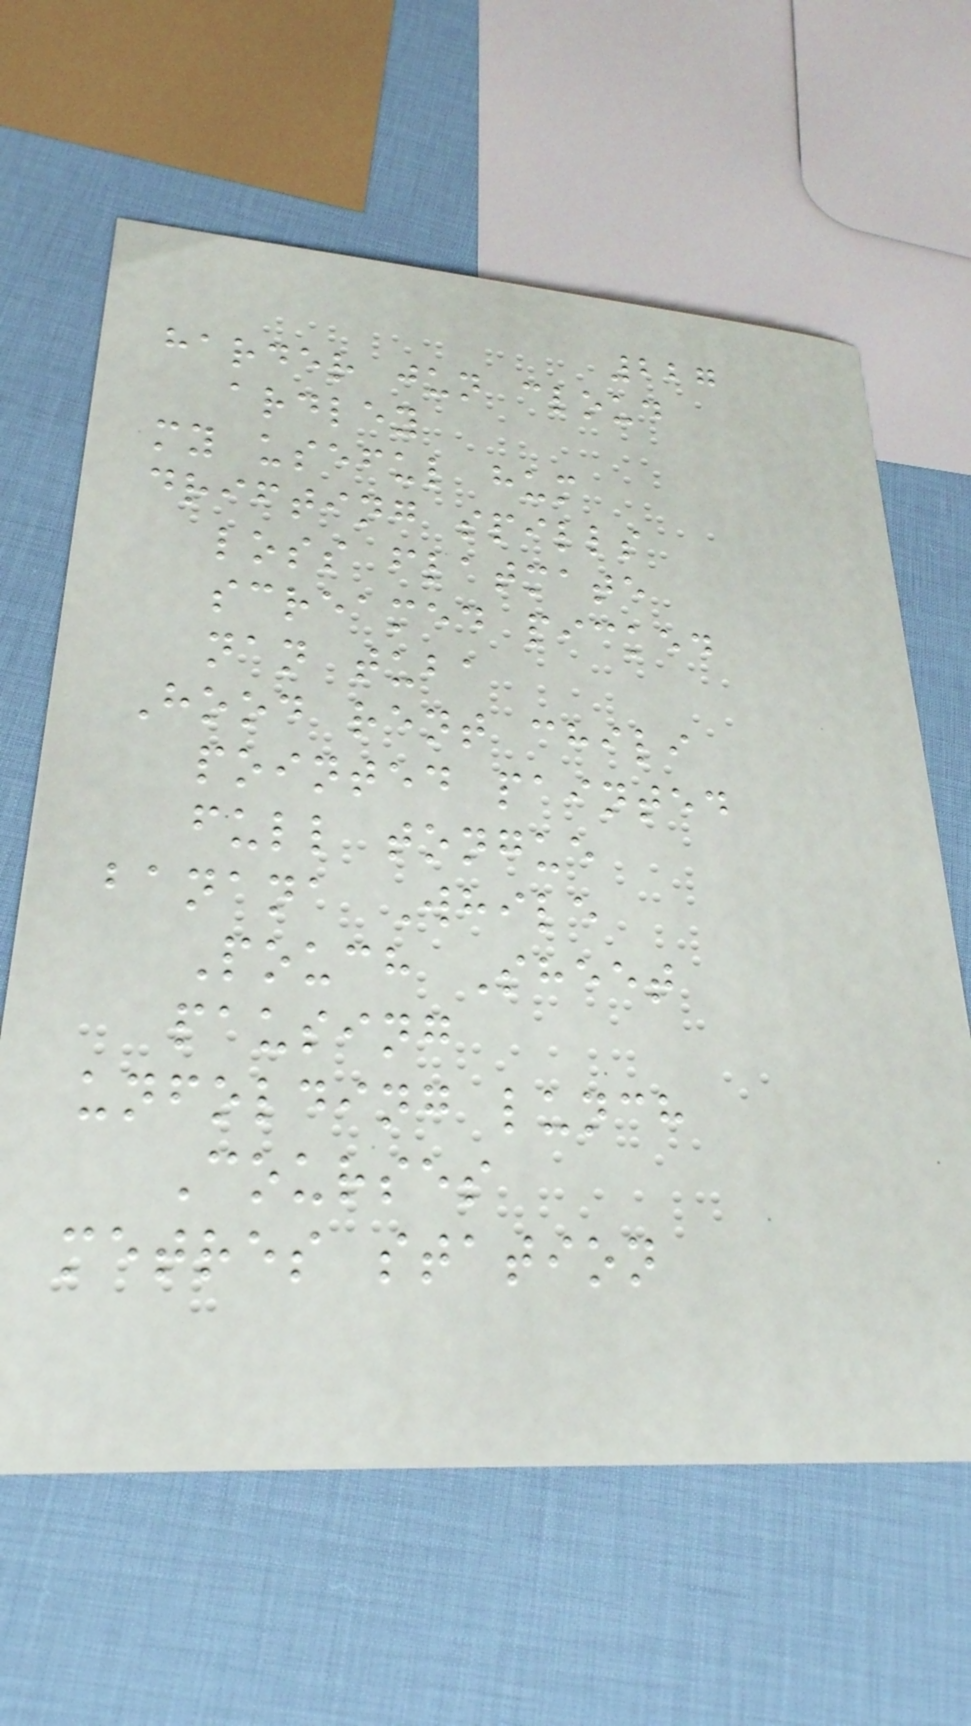227
harder jun cloud
ardley
my useful hum
drifting spills
loss flatmate
screamed picked
nan tuba
Hood rent chili
pointed painted
full tongue
banana While
Pouch Sheet
pausing
unfolding lunch
Courses
metres station
